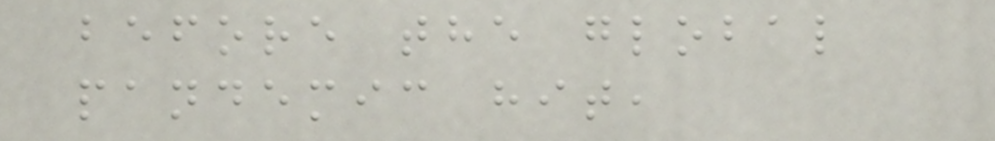before the global
pandemic hit,
